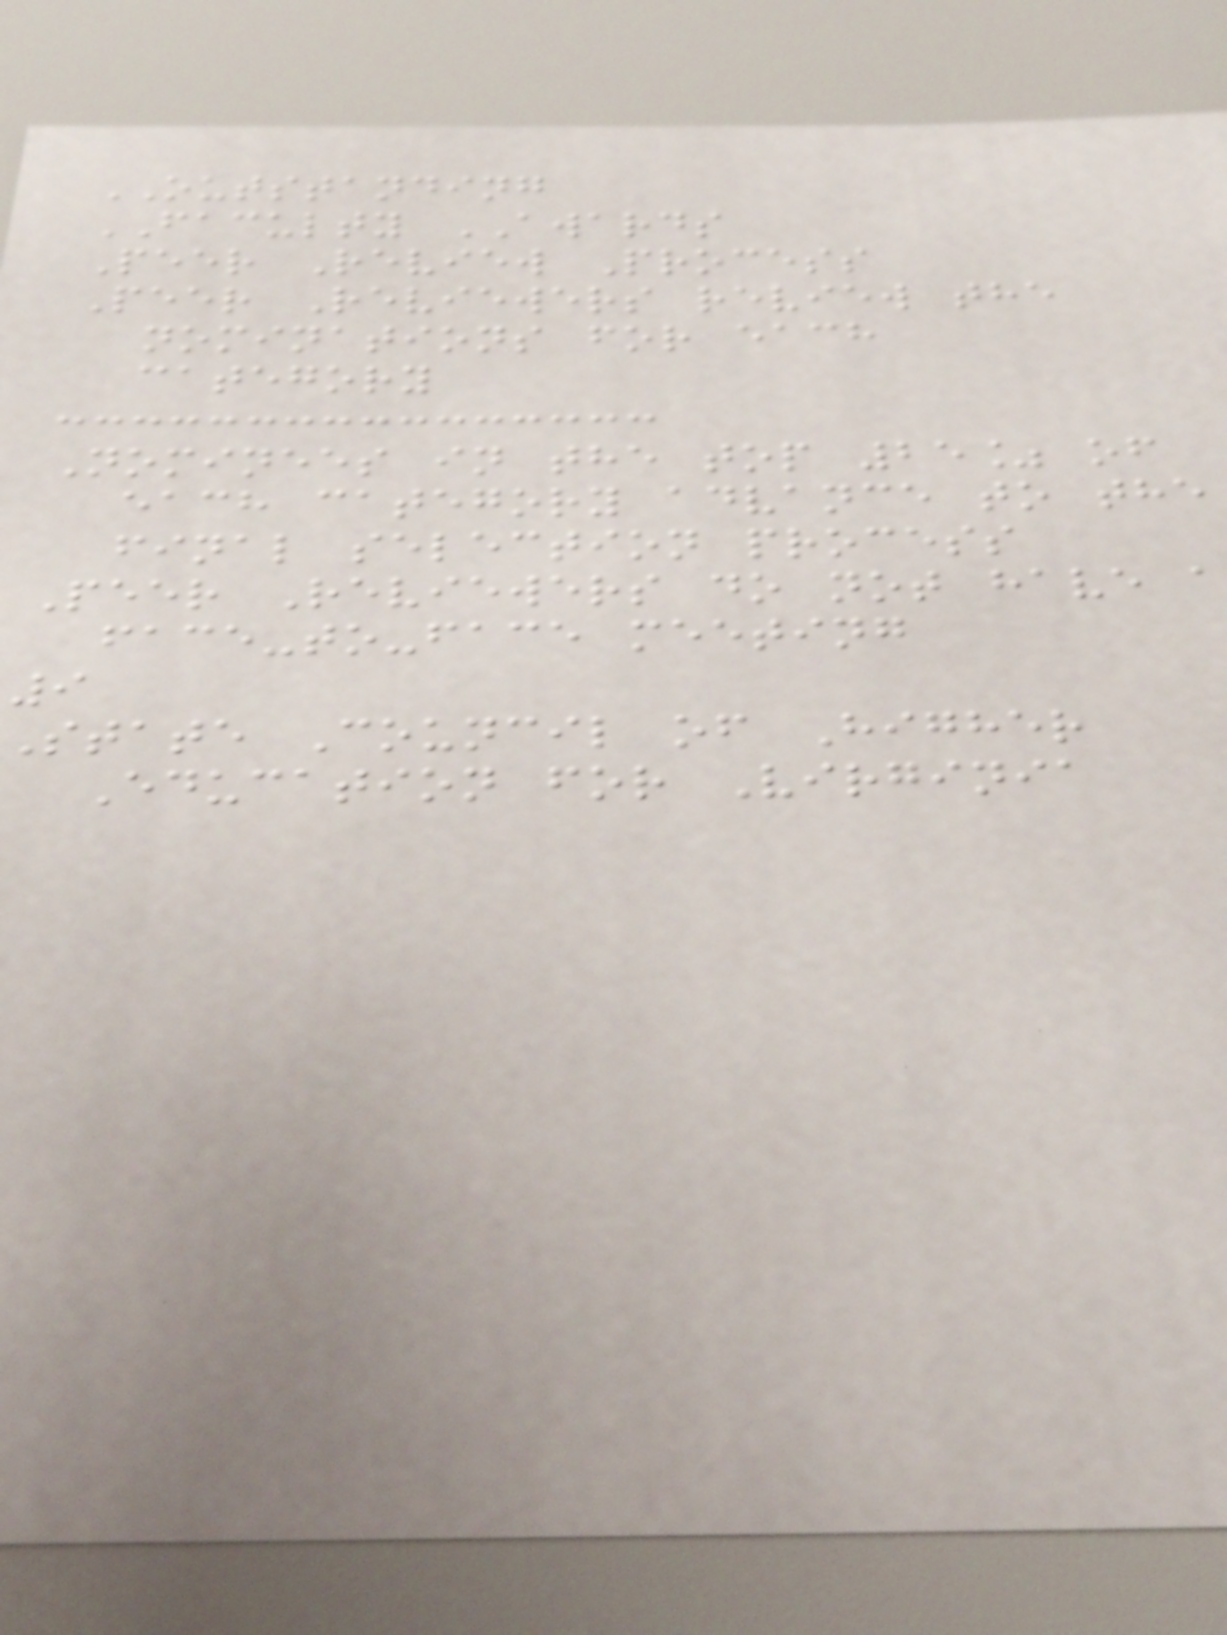OUTSTANDING
FACULTY AWARDS
Peer Review Process
Peer Reviewers review the
nominations for each
category
Nominees in the top 25% of
each category advance to the
final selection process
Peer Reviewers do not have a
face-to-face meeting
9
State Council of Higher
Education for Virginia
